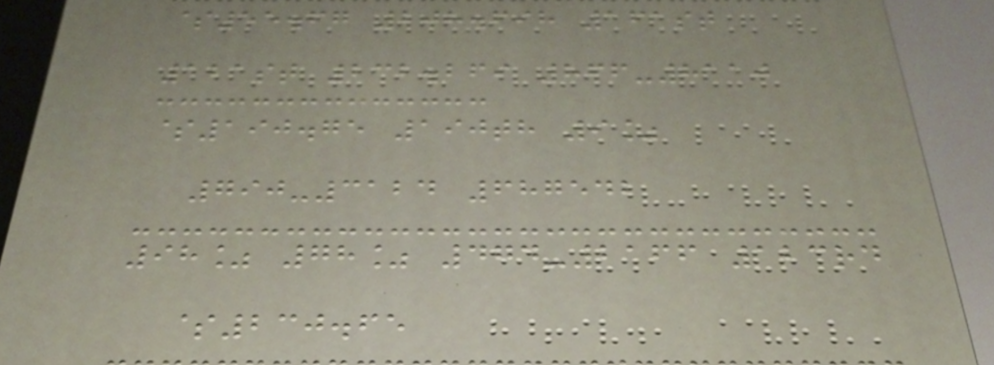$55.67 208.698 161st
121st 232.269 866-8110
$190.75 190th 9%
790-3124 687542
98% 78% 474-2166 123rd
$230.65
